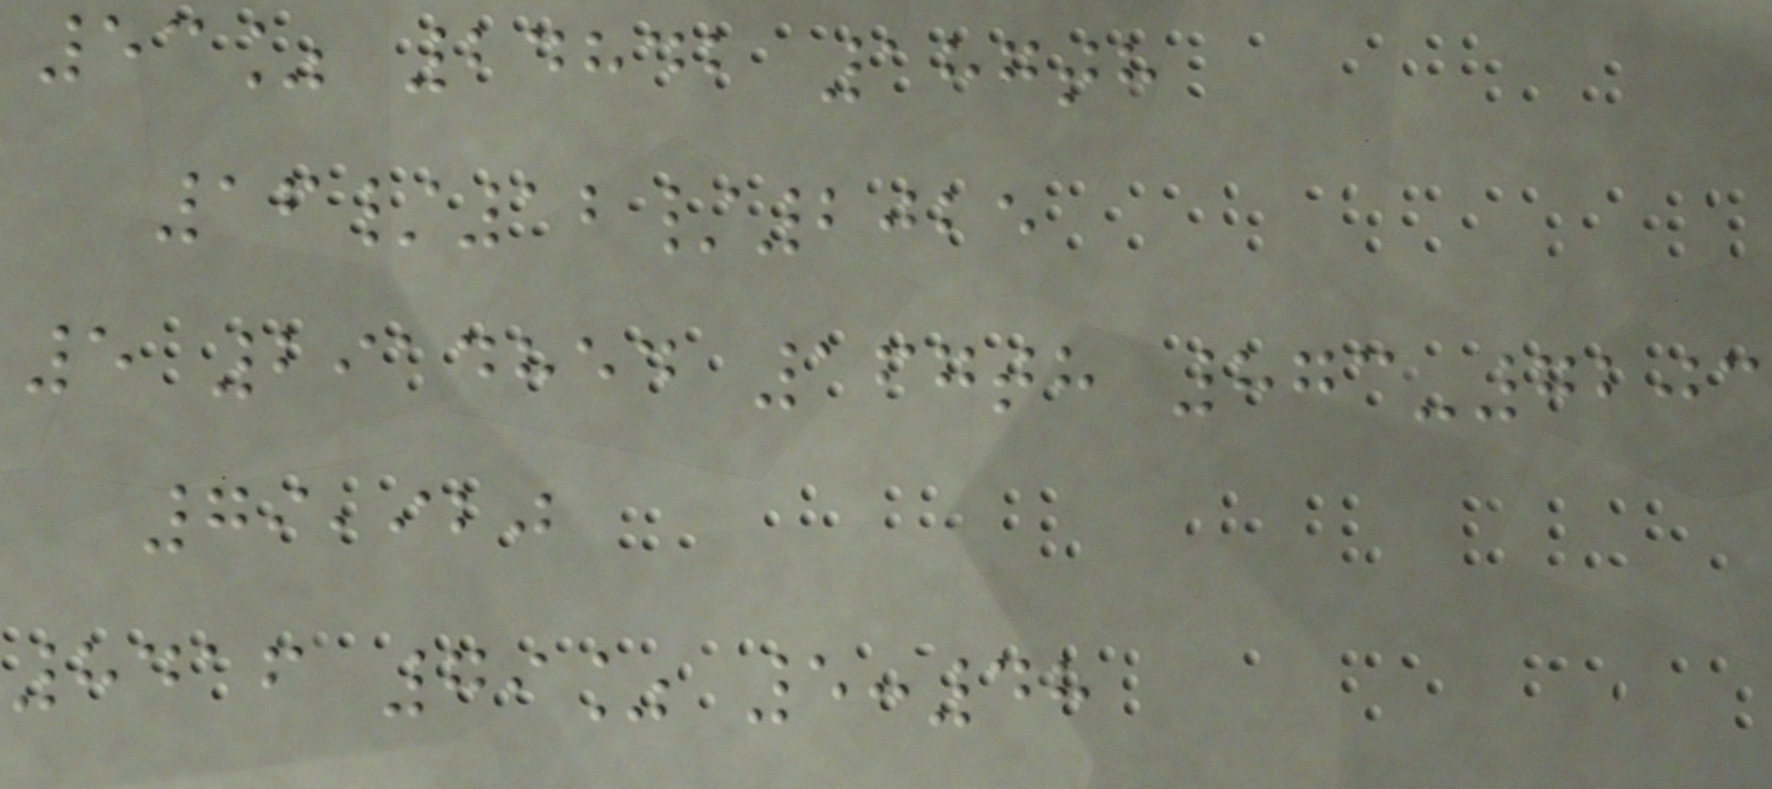53% 24842 187th
16/12/2025
5 2914854 167th 873-7203
79,920
8416 79% 5:48
